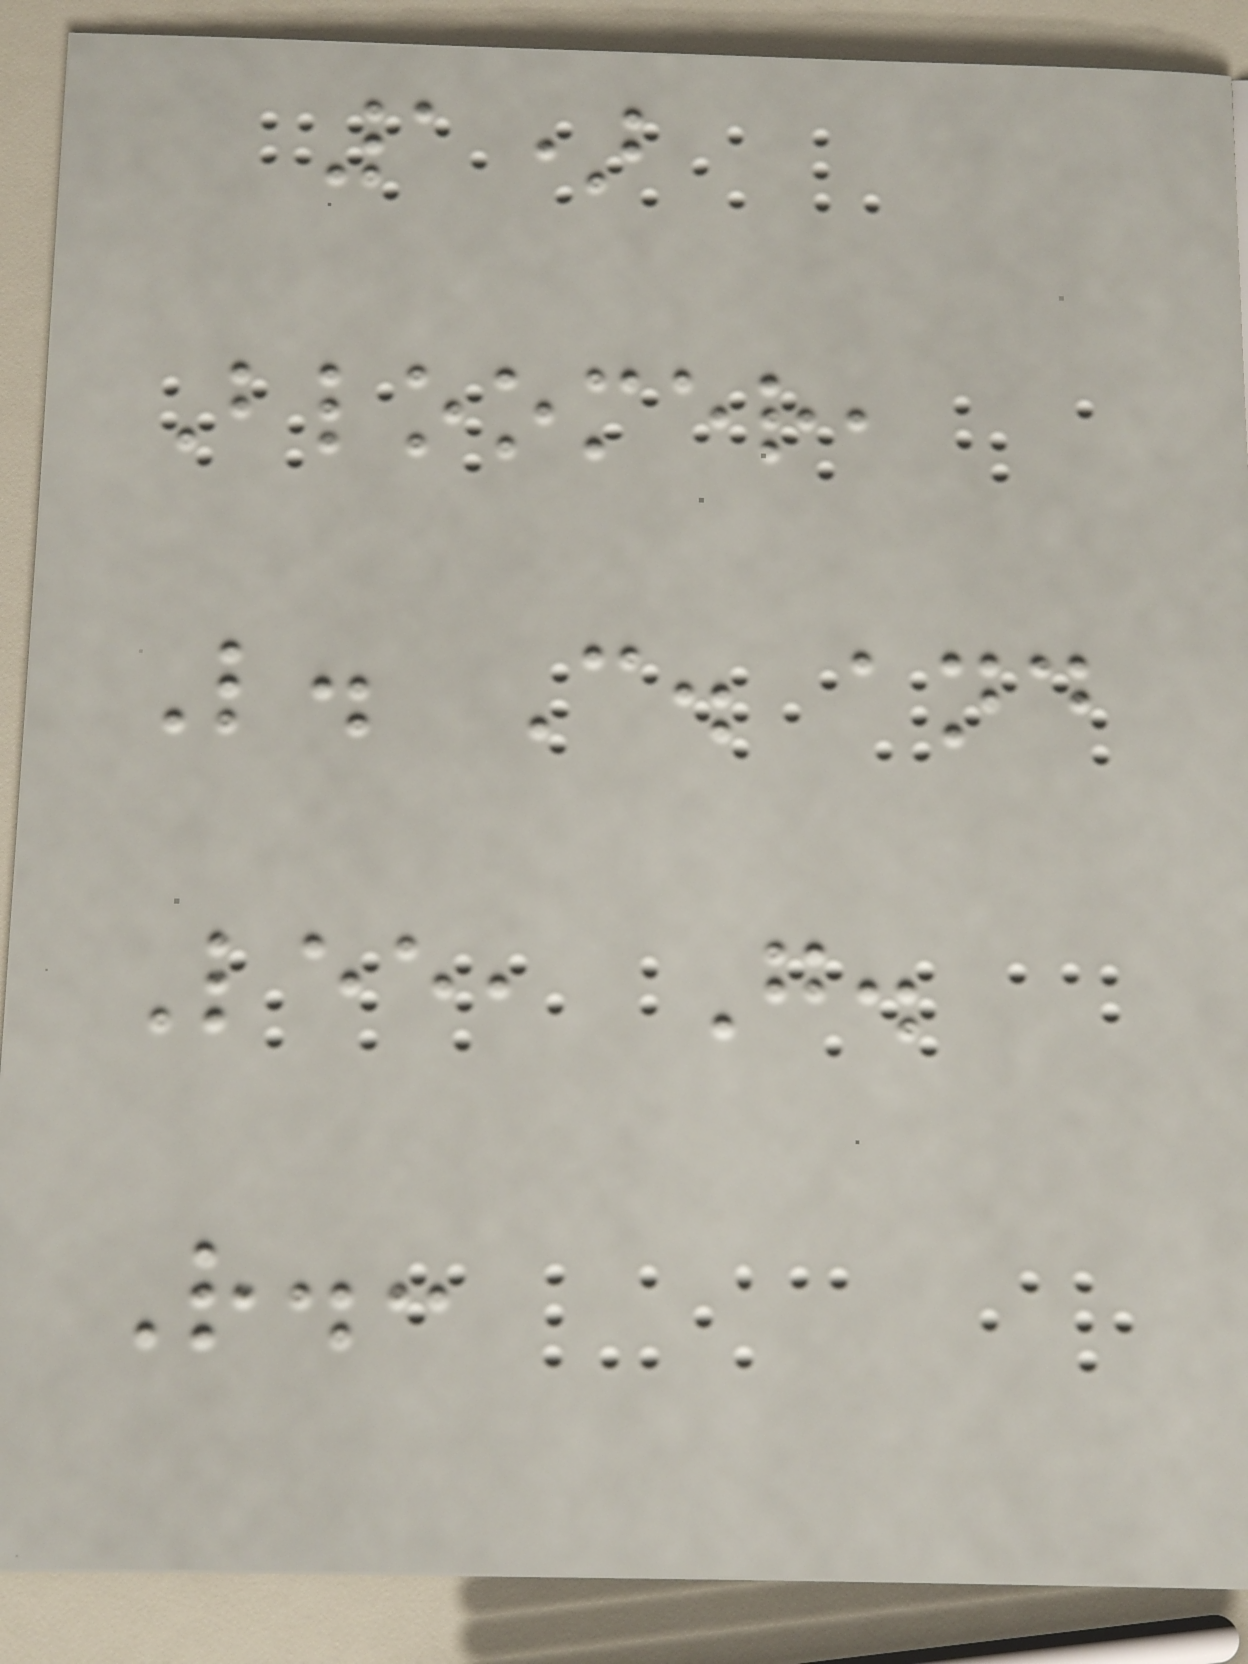1)
Bloomer,
L. C. and
Lee, G.
R.:
